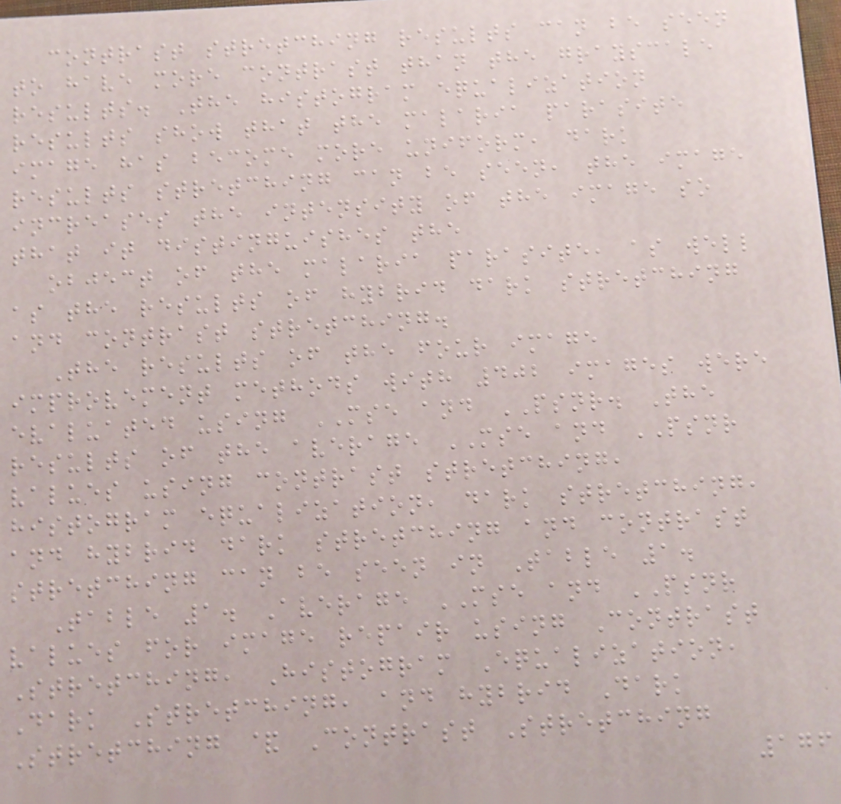contrast stretching results can be seen
to have more contrast than the grayscale
results. The histogram equalization
results show that the malaria parasite
image has become more uniform, dark
results stretching can be seen, the image
increases the intensity of the image so
that it distinguishes the
object of the malaria parasite, as well
as the results of hybrid dark stretching
and contrast stretching.
The results of the four image
improvement methods with 402 images were
evaluated using MSE and PSNR. The
results of the average MSE and PSNR
values using contrast stretching,
histogram equalization, dark stretching,
and hybrid dark stretching and contrast
stretching can be seen in Table 1.
Table 1. Average MSE and PSNR
values for image repair using Contrast
Stretching, Histogram Equalization,
Dark Stretching, and hybrid Dark
Stretching & Contrast Stretching
176
